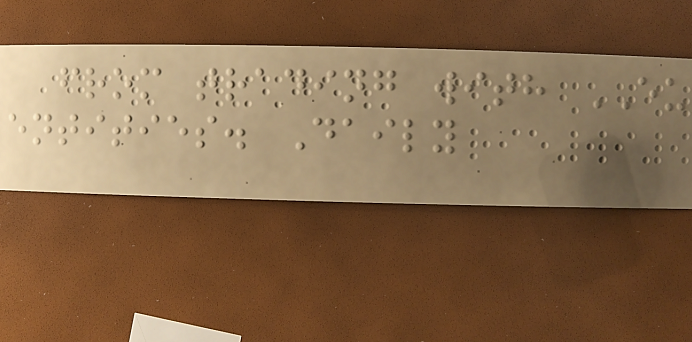from trading with EU
entities. Daily
